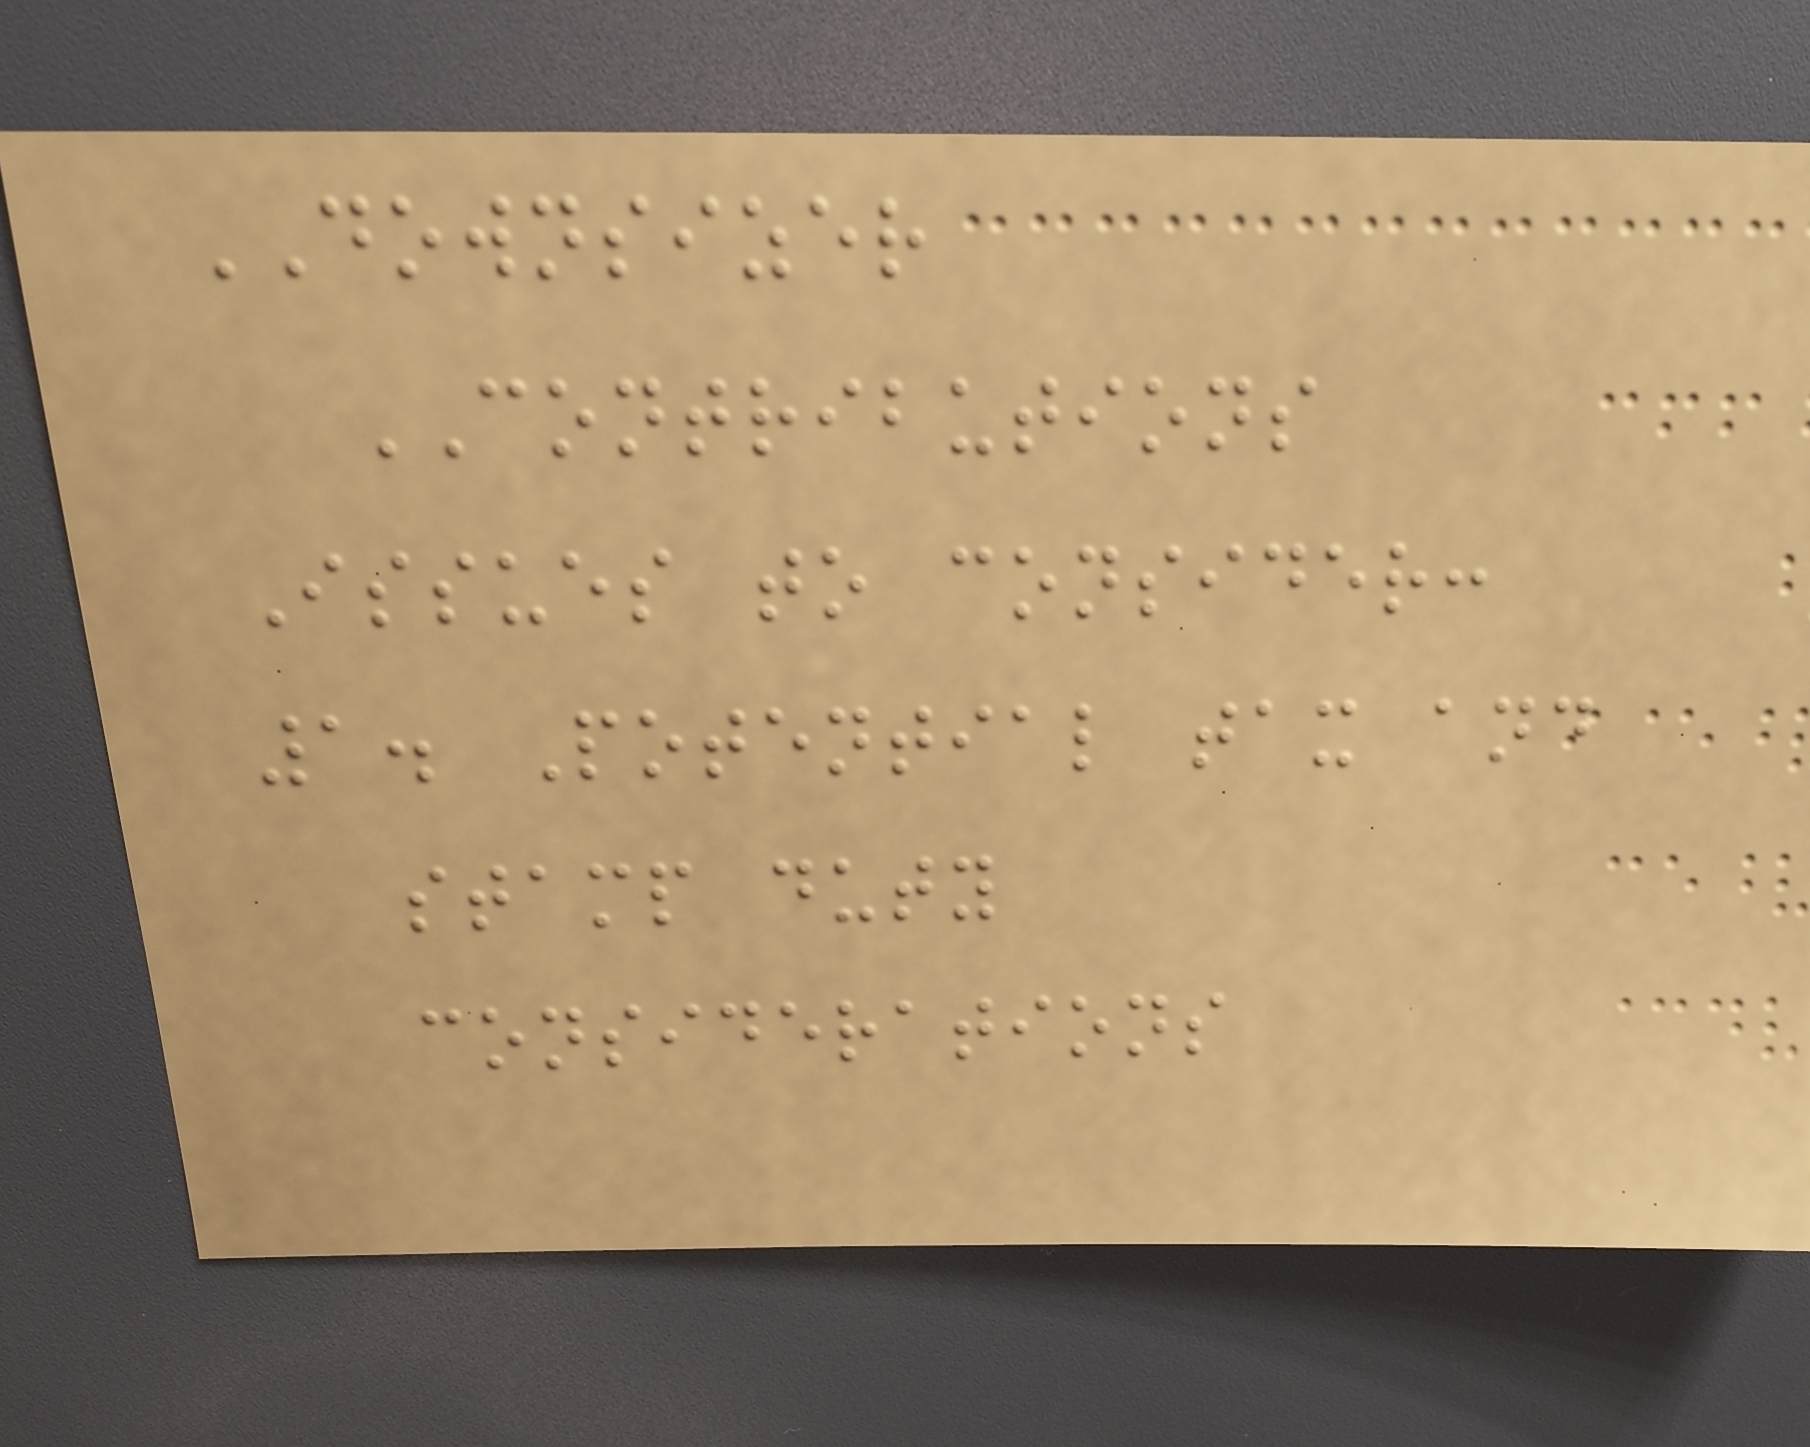DOWNSIZER
CONTRIBUTIONS
Issues to consider:
1. Potential tax and
stamp duty
considerations
